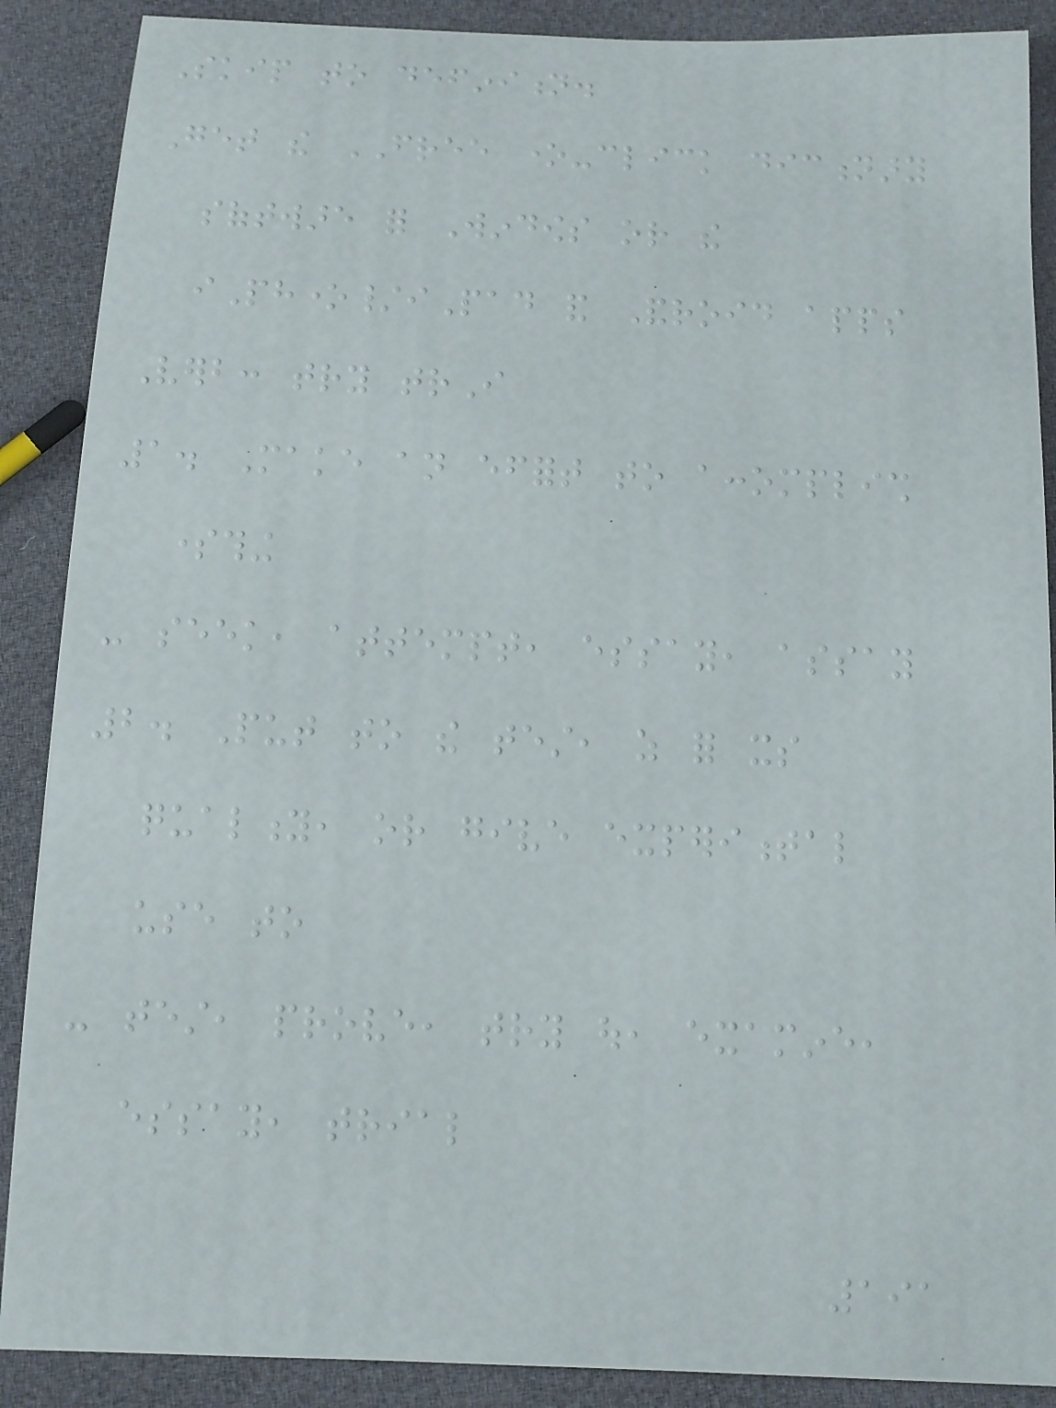Skip to definition.
Get the FREE one-click dictionary
software for Windows or the
iPhone/iPad and Android apps
Verb: try trI
1. Make an effort to accomplish
something
- seek, attempt, essay, assay
2. Put to the test, as for its
quality, or give experimental
use to
- test, prove, try out, examine,
essay, trial
191
